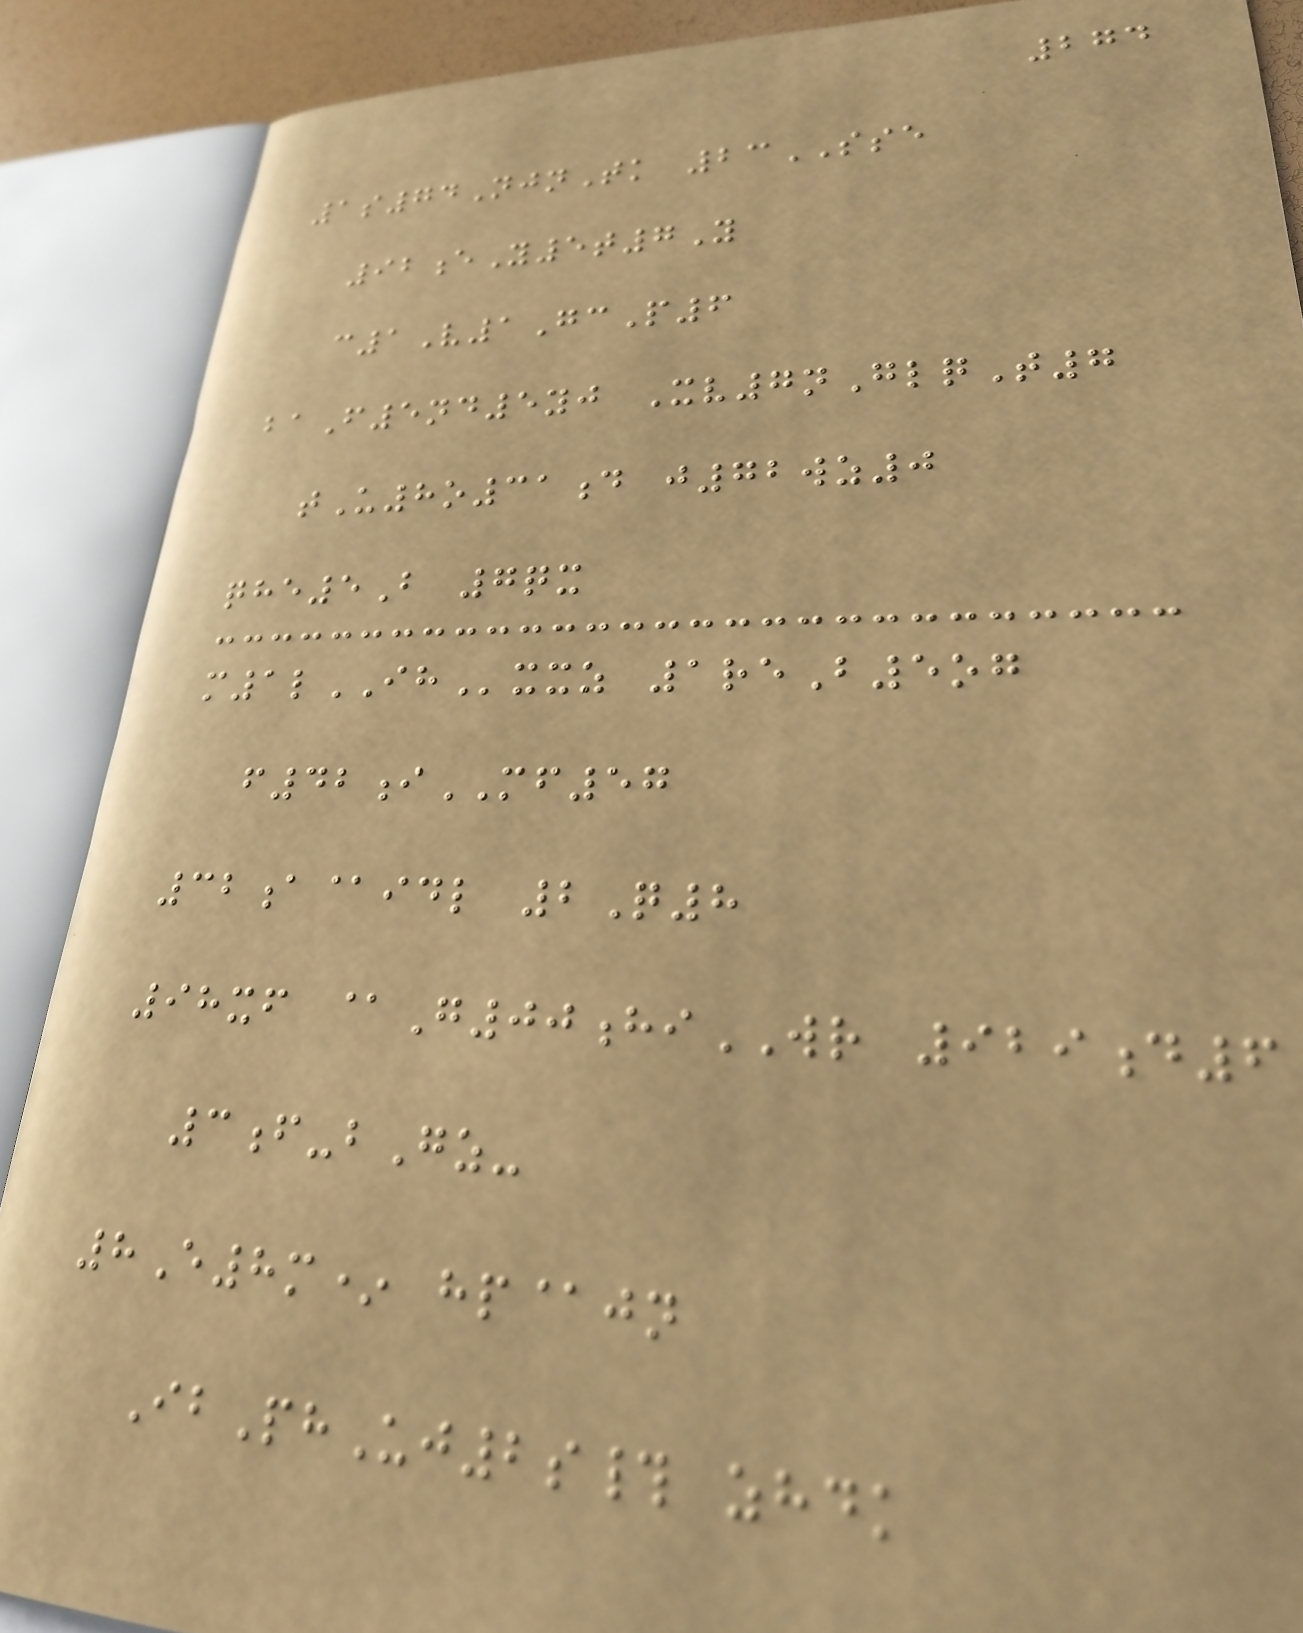274
1s74NjnTk 23SSE
92eY5t7Y
c1V1GcP6
baF5nd5yj Xv7nGlqT7
tU8o31d j72wz0
qhe5B 7qx
m1lIHxxz 1reB5og
f42iMF57
32a@idl 2Q8
98xf @G00hiWR 929d6
3f-bGz-
8E8m* hp@jn
IbPhUj2s# zhdk
